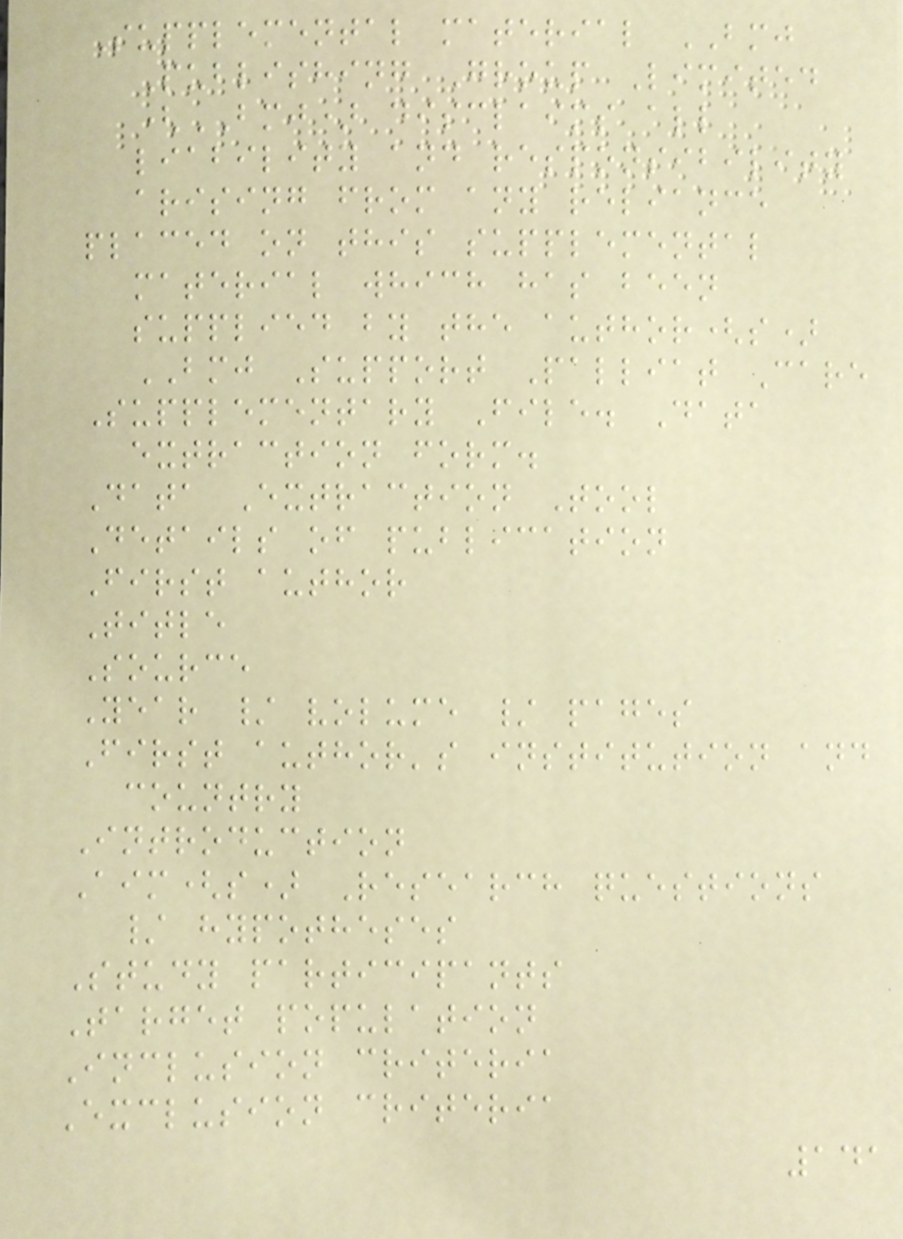Supplemental material BMJ
Publishing Group Limited
(BMJ) disclaims all
liability and responsibility
arising from any reliance
placed on this supplemental
material which has been
supplied by the author(s)
BMJ Support Palliat Care
Supplementary File. Data
extraction form.
Data Extraction Tool
Details of publication
First author
Title
Source
Year / volume / pages
First author's institution and
country
Introduction
Aim(s) Research questions
/ hypotheses
Study participants
Target population
Inclusion criteria
Exclusion criteria
141
